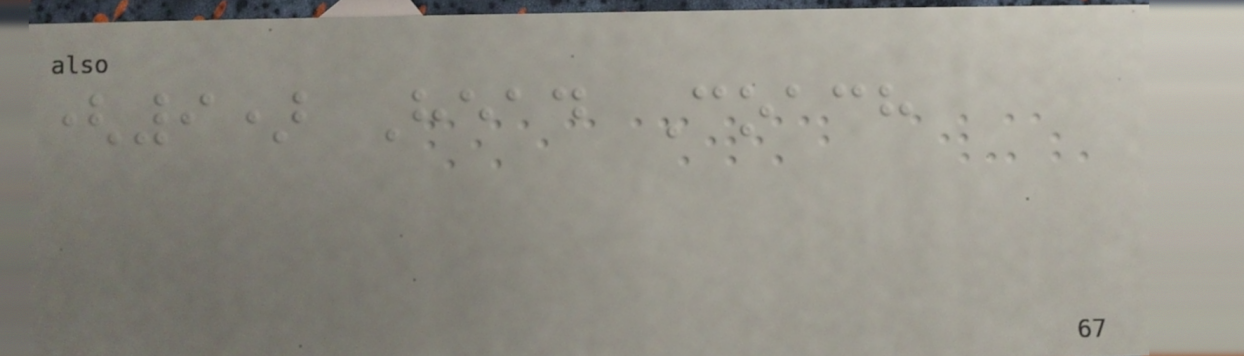(9) Head Coach
